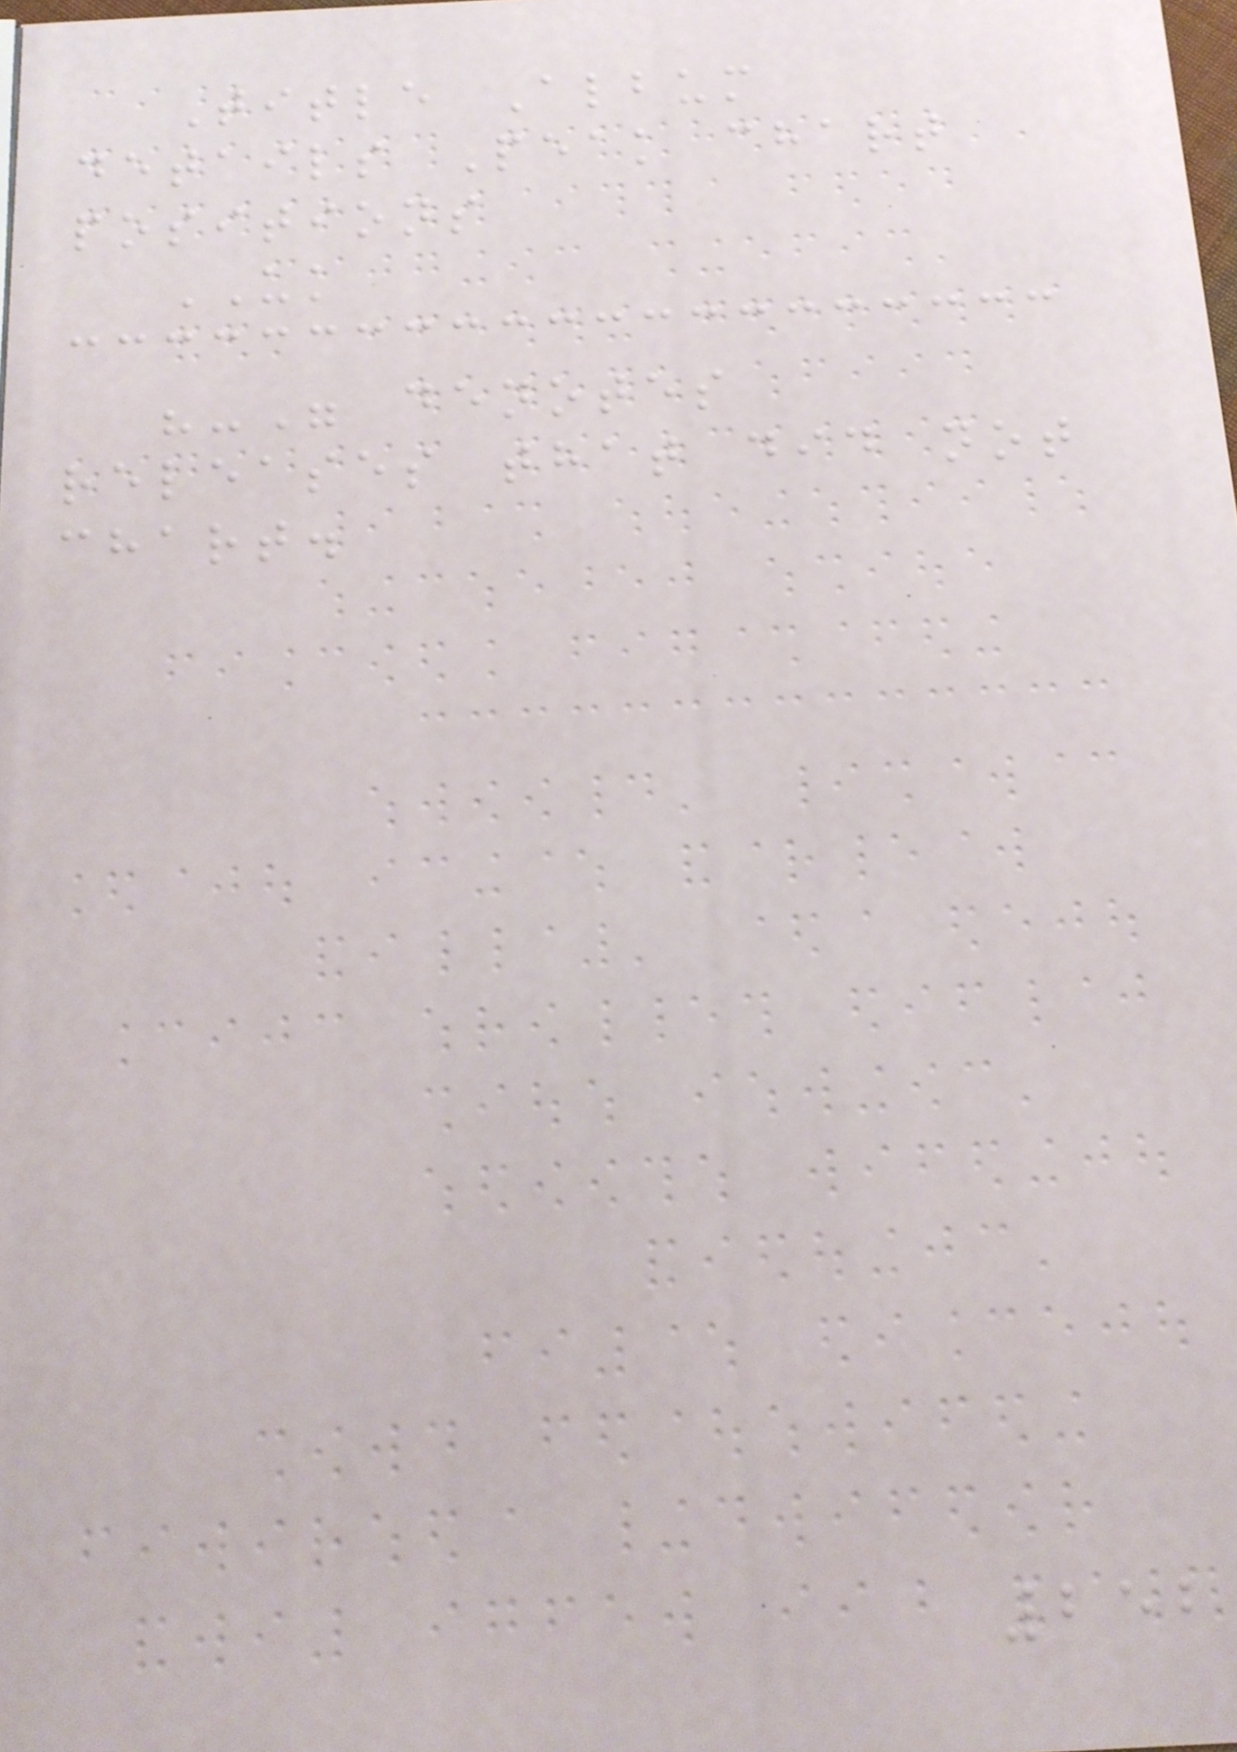Title Album
details Peak chart
positions
UK
"-" denotes
releases that did not
chart.
252
